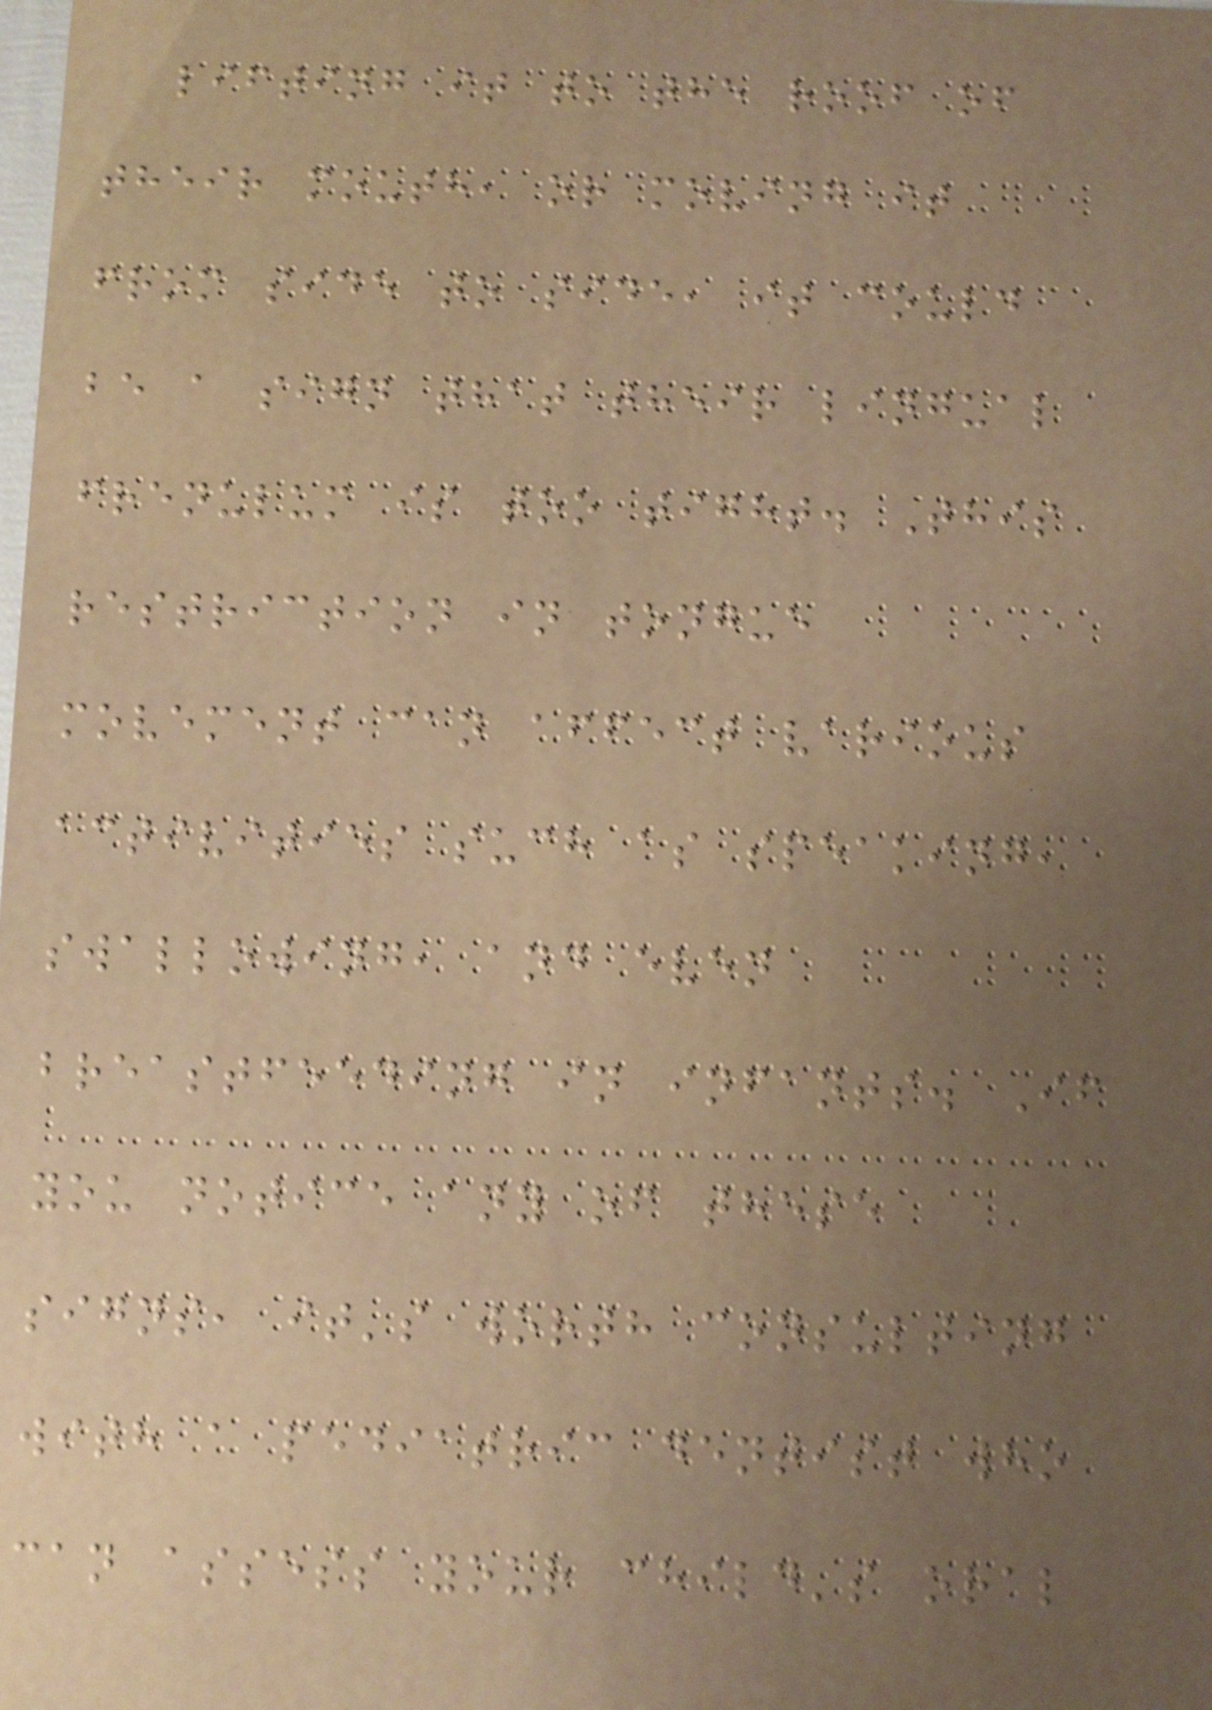lifting it to the roof of
their mouth, or moving it
from side to side, it could
be a sign that their lingual
frenulum is too tight. This
restriction in tongue
movement can affect various
activities such as speaking,
swallowing, and even
breastfeeding in infants. If
you notice any of these
signs, it's worth consulting
with a pediatric dentist who
can assess your child's oral
